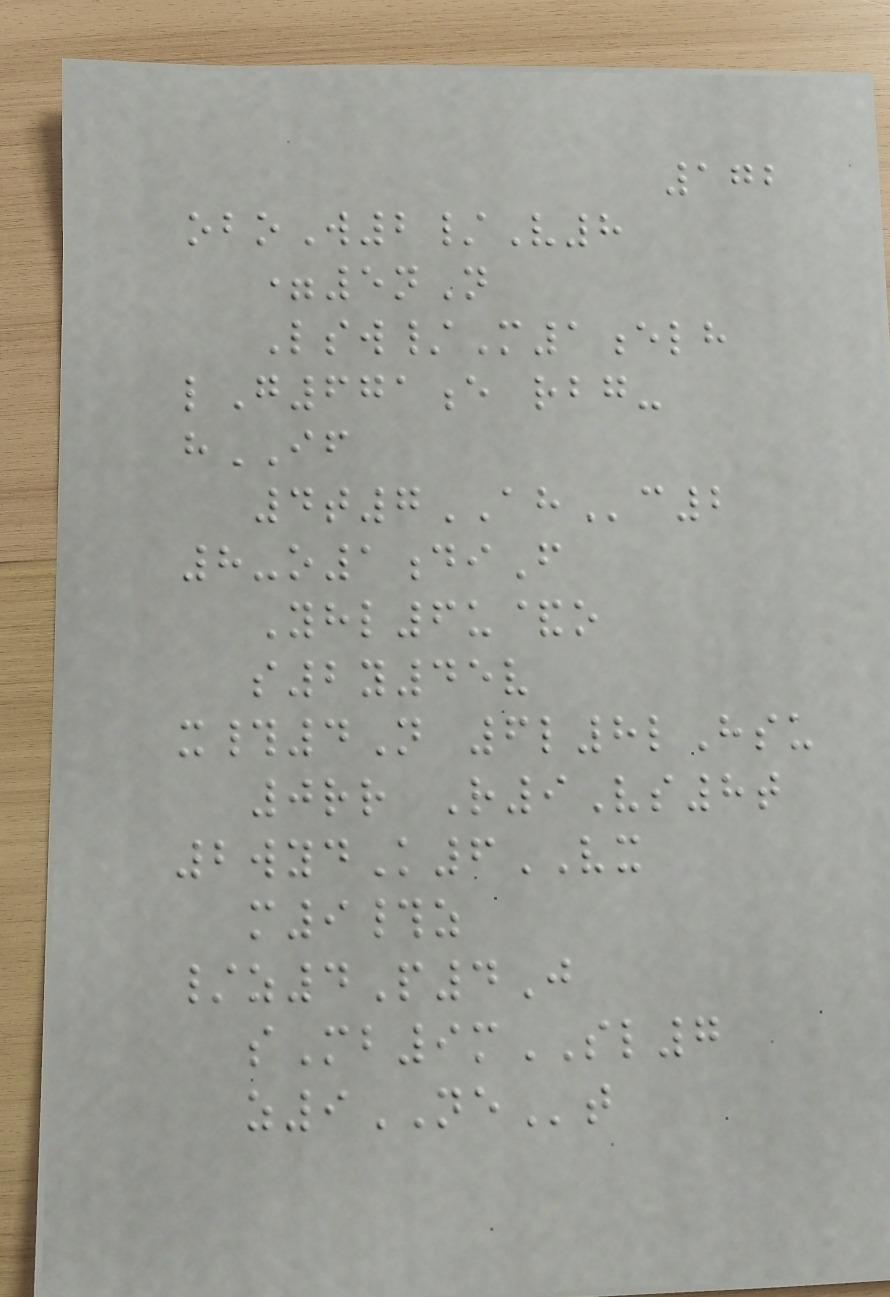172
oboW2/V8
=5nN
Lsw/M1elh
lG671e rbg-
hIF
4t7AHc2
8-o1diF
Yhl6u&o
s2y45v
x#4N 6l8lHsu
0rr R9Vs8t
2wydK6VX
m9#z
/z4P4J
sMb9mSL7
z9NEt
